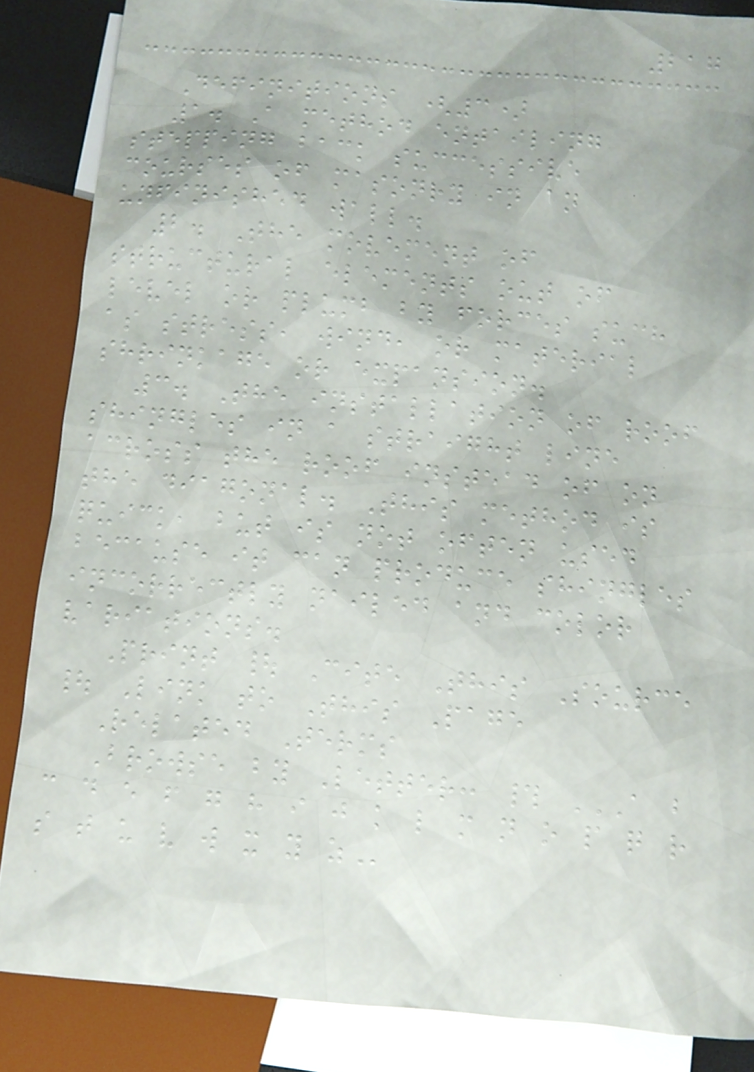217
Definitions (3)
1. A method entailing
stepping back successive
courses of masonry in an
unfinished wall.
2. The movement of
structural elements out of
level or plumb by forces such
as stress, wind, or material
shrinkage or expansion.
3. The installation of roof
shingles in a straight line
across the roof instead of on
the diagonal. This method is
quick, but is not often used
because it can produce shingles
incorrectly nailed and color
variations.
Print | Cite This Source
| Link to This Page
Related Terms
Browse by Letter: # A B
C D E F G H I J K L M N O P Q R
S T U V W X Y Z
